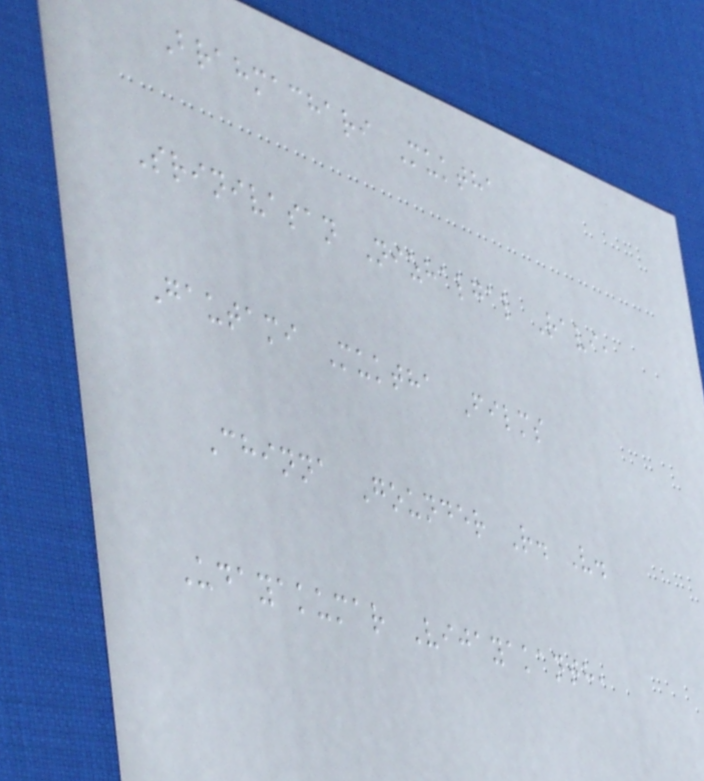Brahmachari Muktha
Srinivasan Nizhalgal Ravi,
Gautami Muktha Films
Chinna Gounder R. V.
Udayakumar Vijayakanth,
